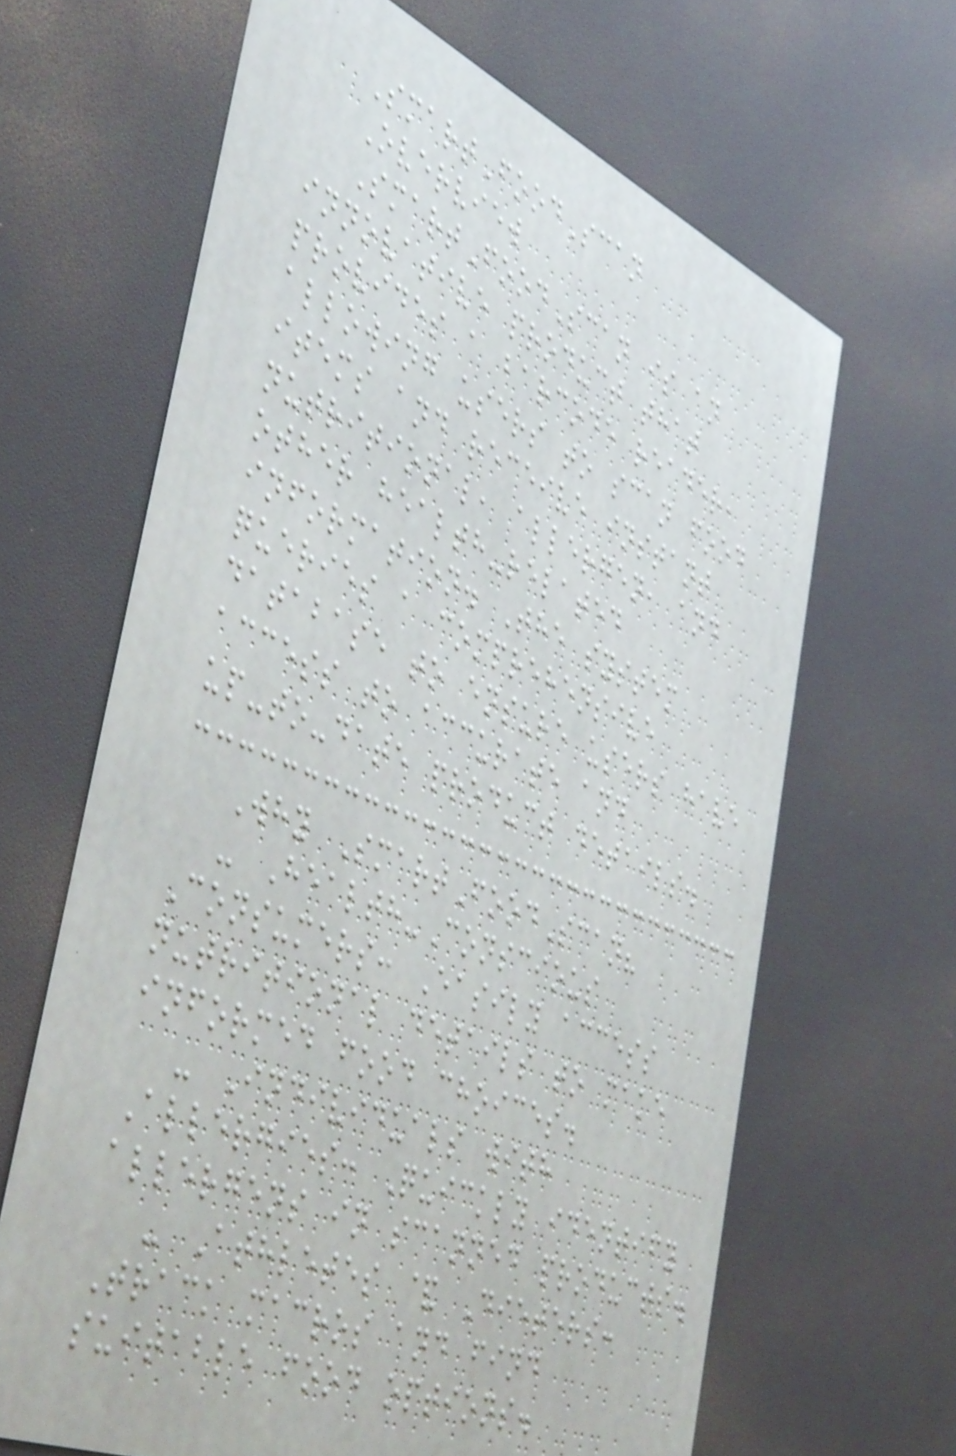SmartFoodScan
Overview
SmartFoodScan is an
innovative product that
provides a barcode reader,
allowing users to scan food
items and receive instant
nutritional, allergen, and
other health-related
information. The system
queries a comprehensive
database to ensure users have
access to accurate and
up-to-date product details.
Why SmartFoodScan?
- Health-Conscious
Consumers: Easily access
nutritional details to make
informed food choices.
- Individuals with
Allergies: Quickly identify
allergens in scanned products.
- Athletes & Dieters:
Track macros and find
suitable food options.
